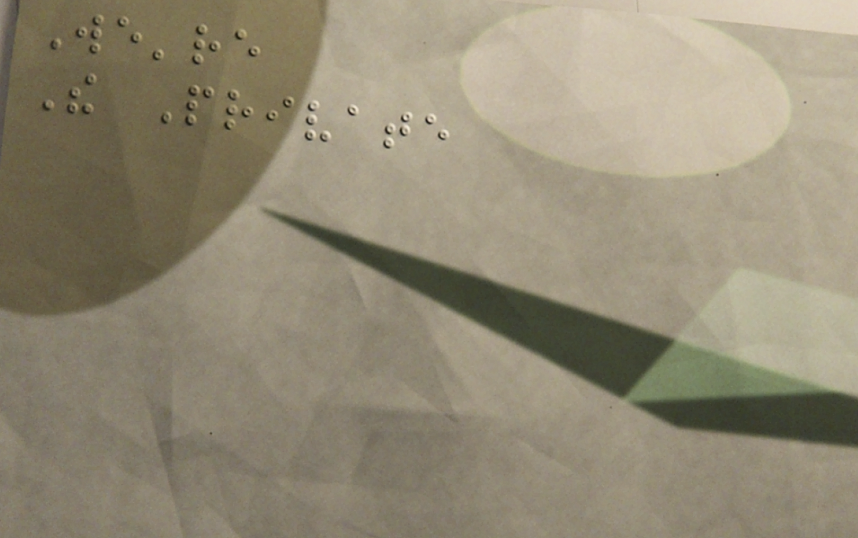We're
The Private
